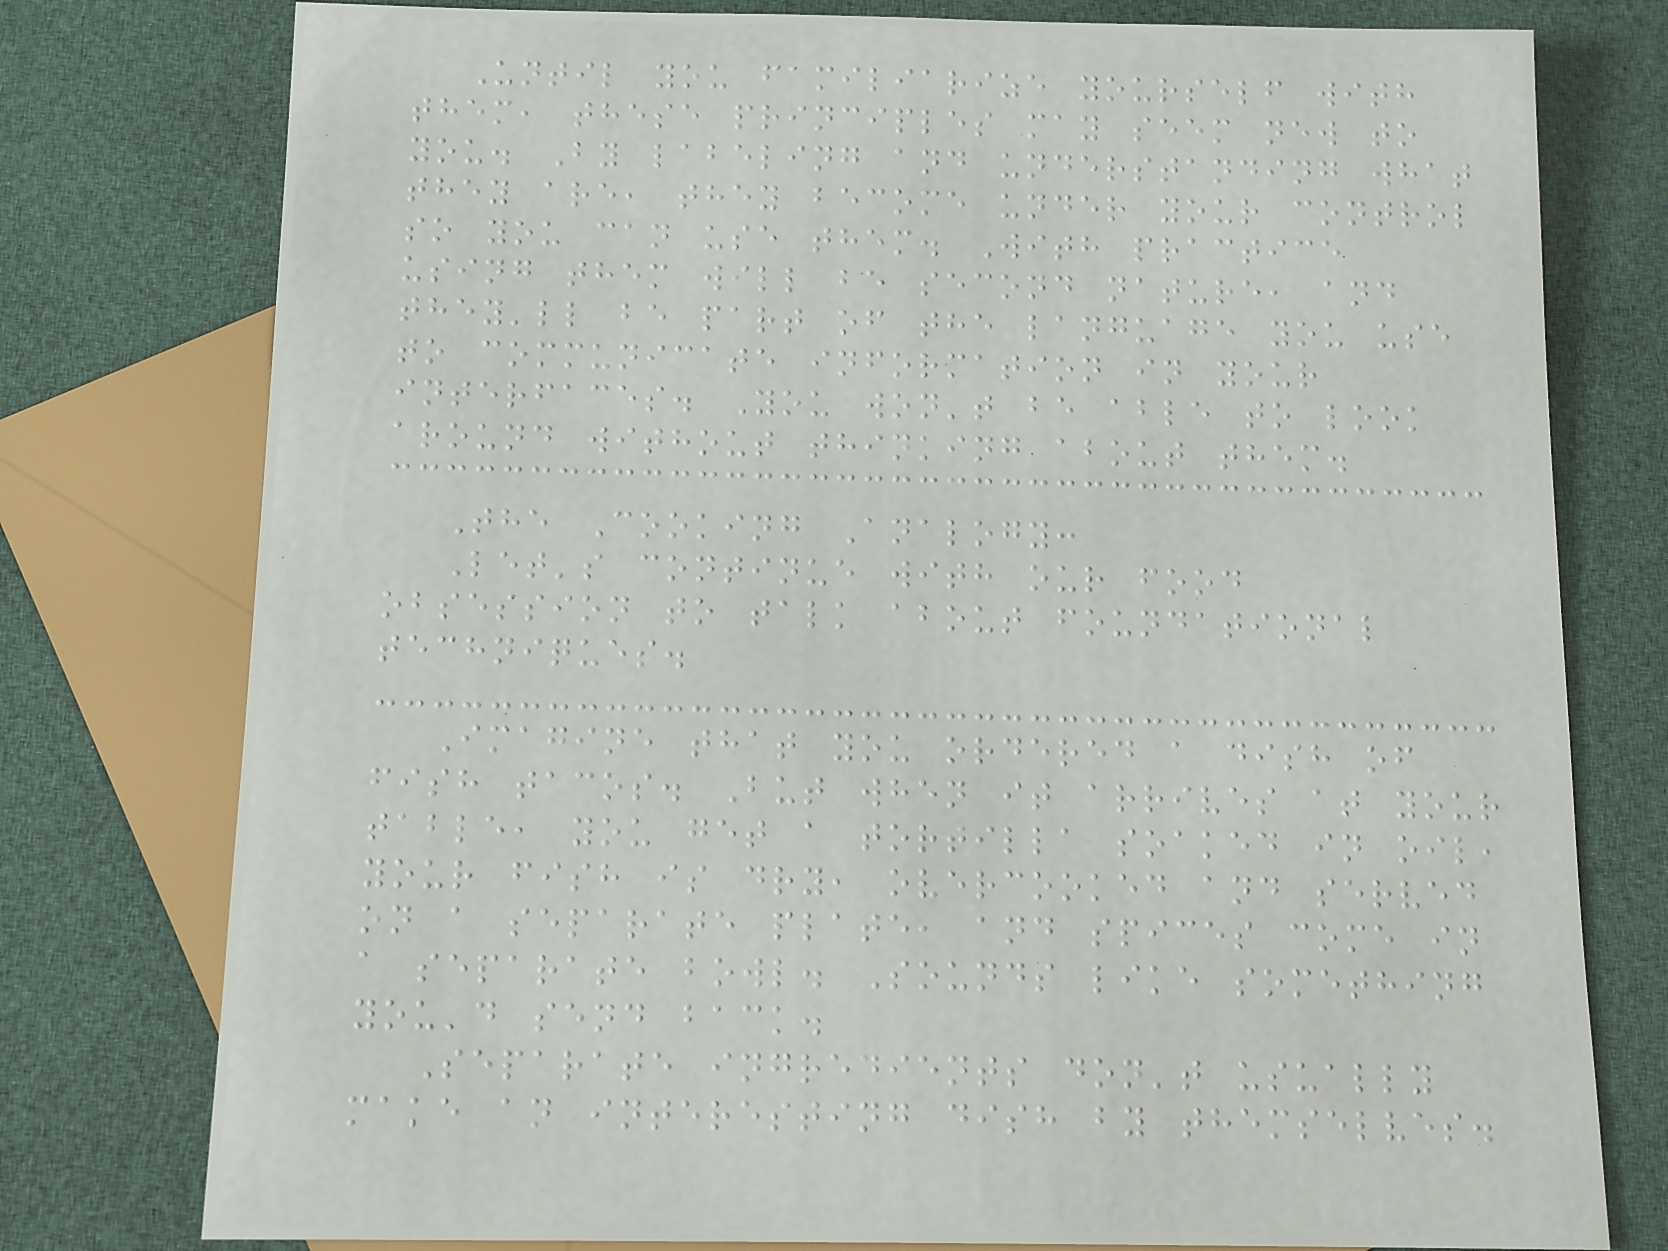Until you familiarize yourself with
them, these principles may seem new to
you. By labeling and understanding what
they are, they become under your control
so you can use them. With practice
using them will be second nature, and
they'll be part of the language you use
to communicate information in your
interfaces. You won't be able to look
around without thinking about them.
The Cooking Analogy:
Let's continue with our food
obsession to talk about foundational
techniques.
Imagine that you ordered a dish of
fish tacos. But when it arrives at your
table, you get a tortilla soaked in oil,
your fish is dry, overcooked and served
on a separate plate, and spices come in
a separate bowl. Sounds like something
you'd send back.
Separate ingredients don't usually
make an interesting dish by themselves.
